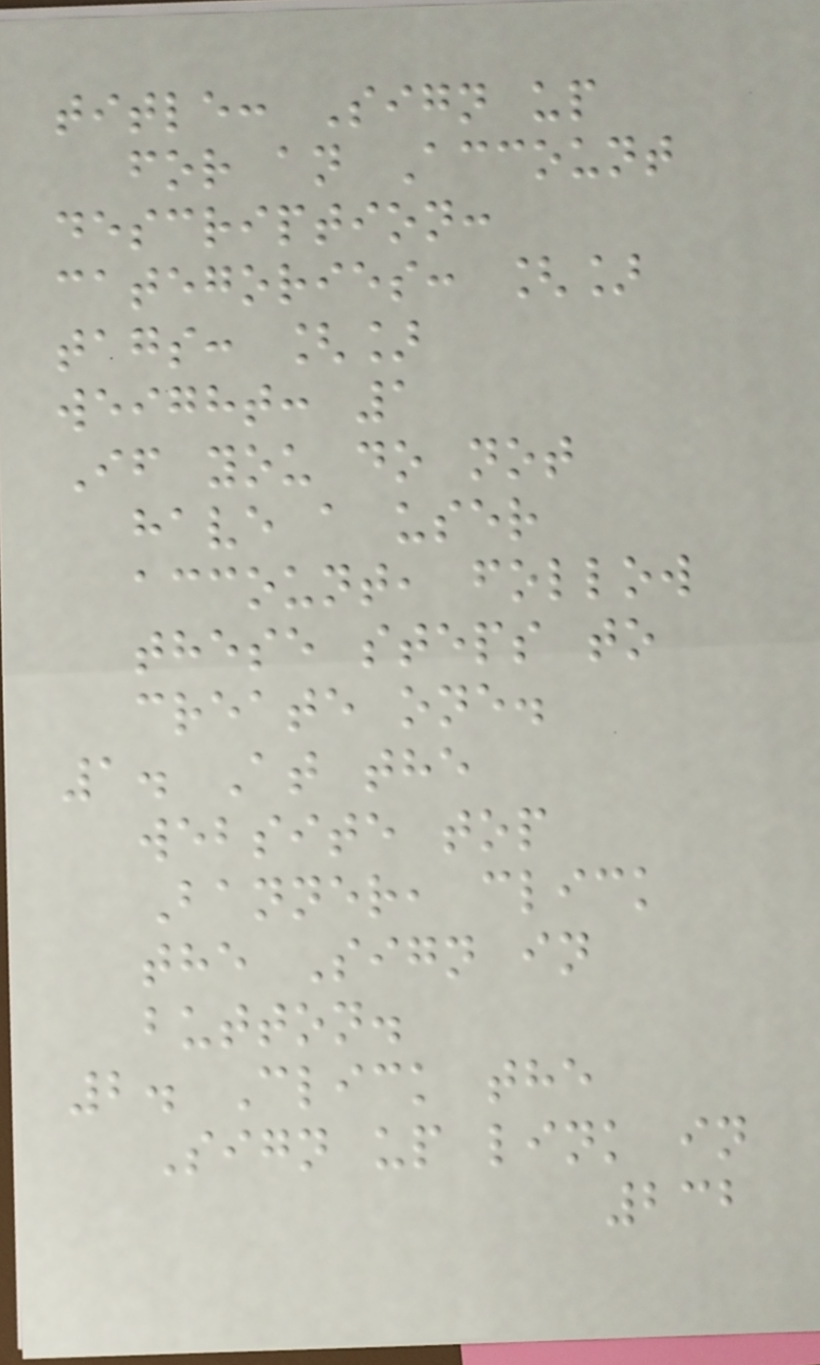title: Sign up
for an Account
description:
categories: []
tags: []
weight: 1
If you do not
have a user
account, follow
these steps to
create one.
1. At the
website top
Banner, click
the Sign in
button.
2. Click the
Sign up link in
232
